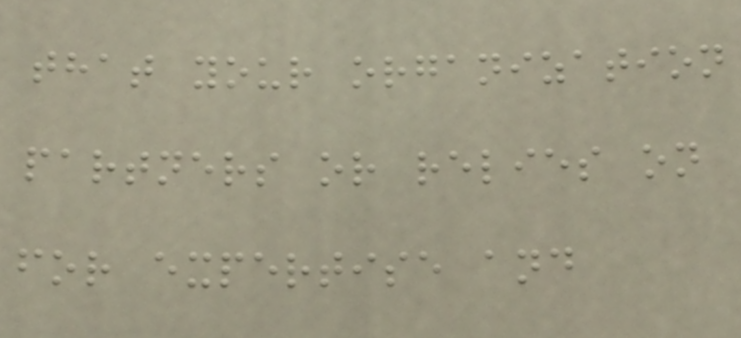that your organization
partners or relies on
for expertise and
